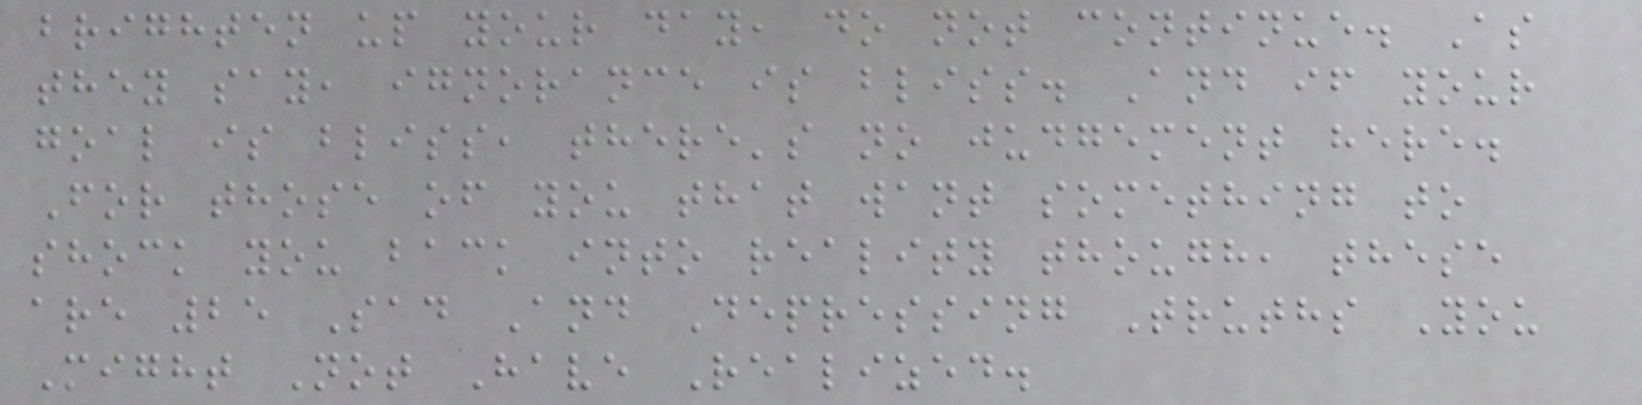brighten up your day, do not continue. As
they say, ignorance is bliss. And if your
goal is bliss, there's no judgement here.
For those of you that want something to
shock you back into reality though, these
are 25 Sad And Depressing Truths You
Might Not Have Realized.
